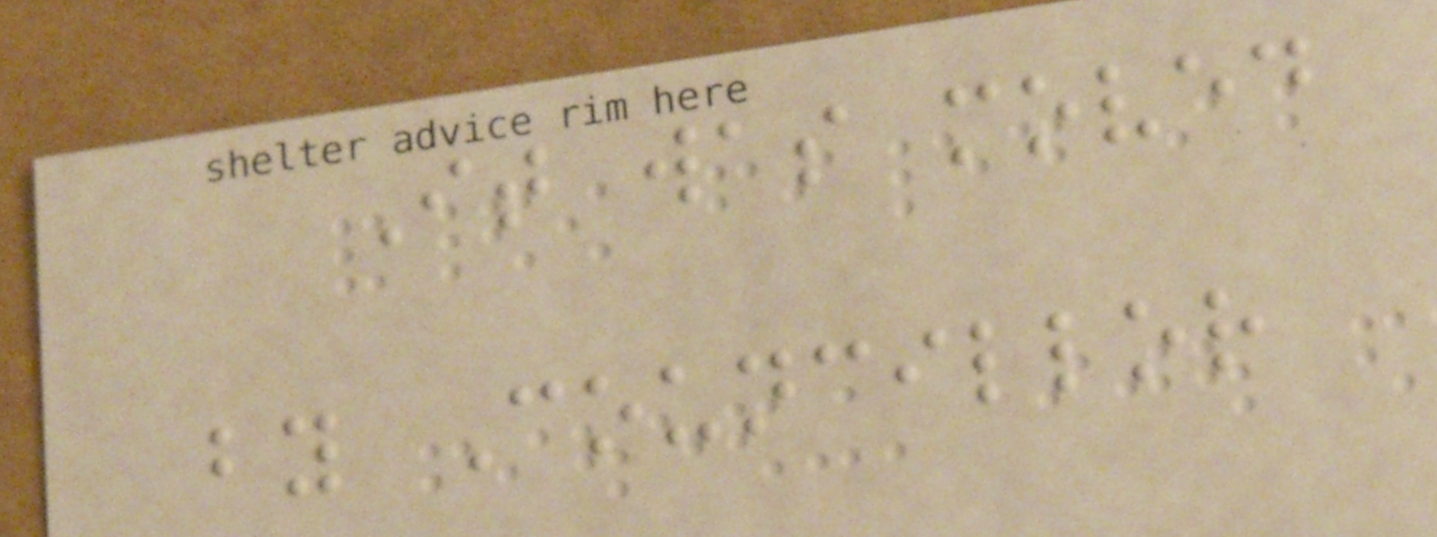It was moved
by Councillor
